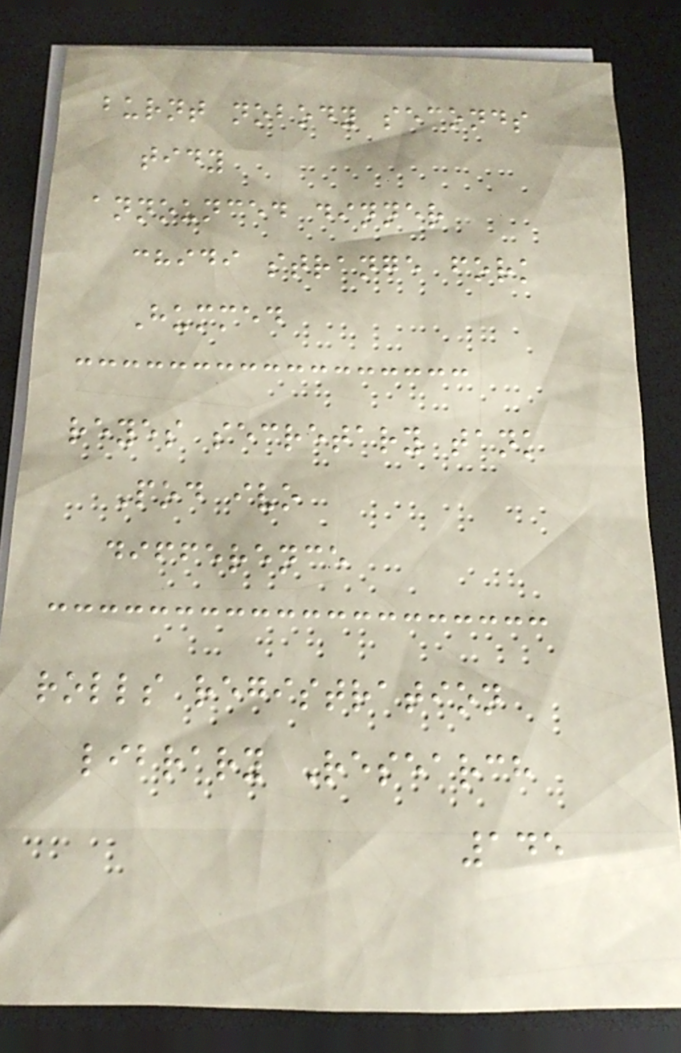burnt nobody seconds
tidy
announced dinner
chidi strange fork
Hummed
reyes secretary tank
Pod ivo
difference
rolls registration
library Research
145
